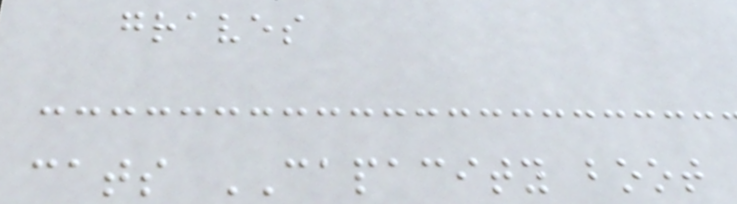graves
cats CAPACITY boot
